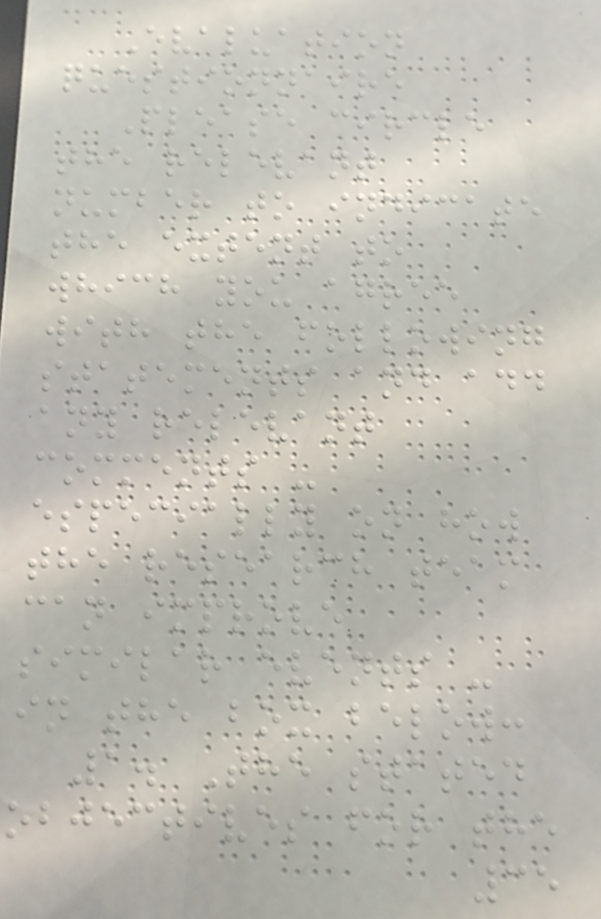Evaluation
questionnaire
Please circle
the relevant
number to indicate
the extent to
which you agree
with the following
statements and add
any relevant
comments -
especially on how
the research team
can improve
similar events -
in the box below:
1. The stated
objectives for the
35
